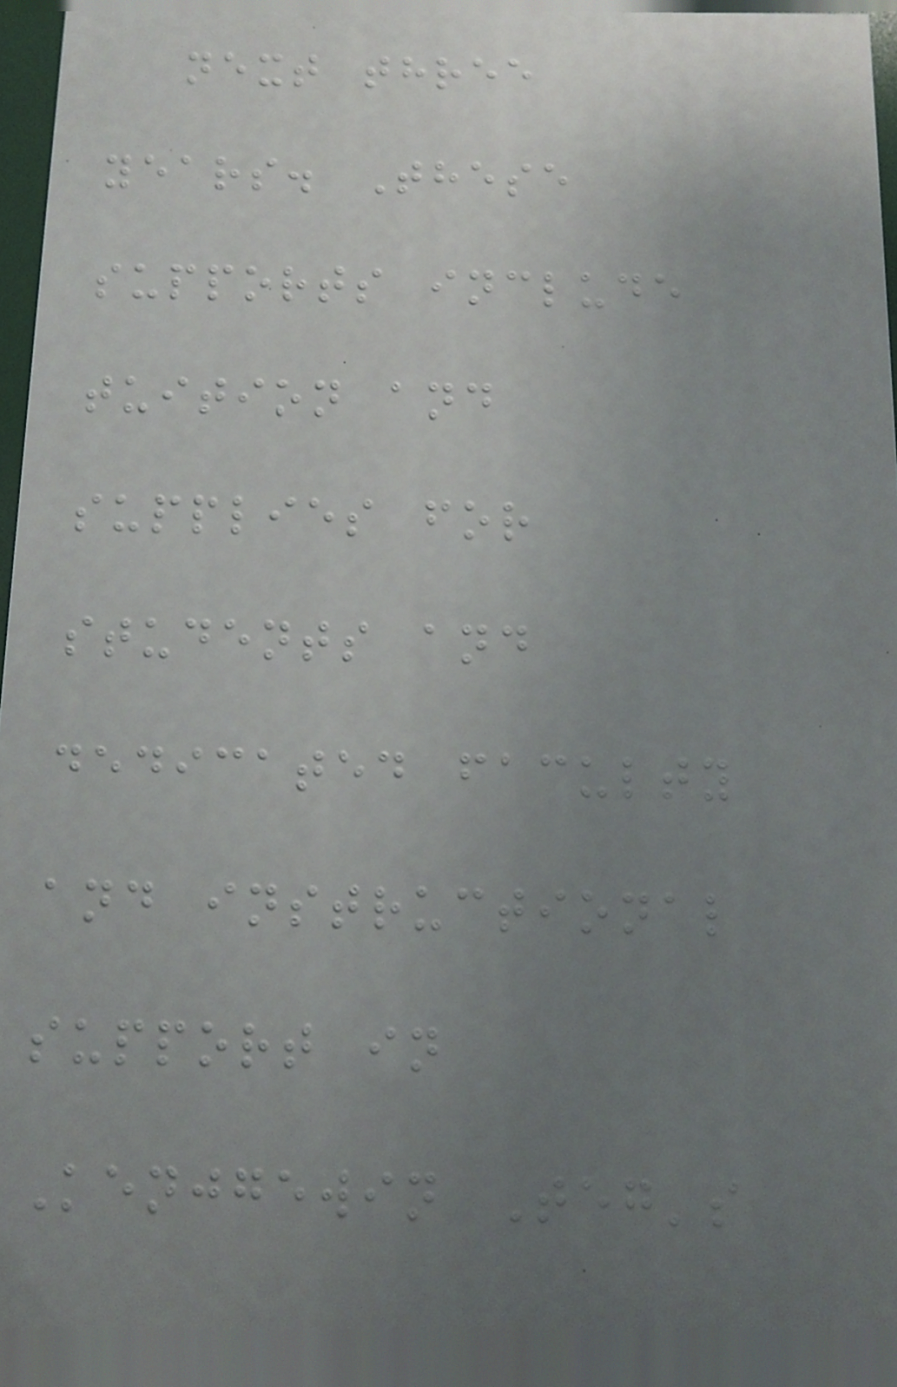next three
years. These
supports include
tuition and
supplies for
students and
dedicated faculty
and instructional
support in
Kenjgewin Teg's
